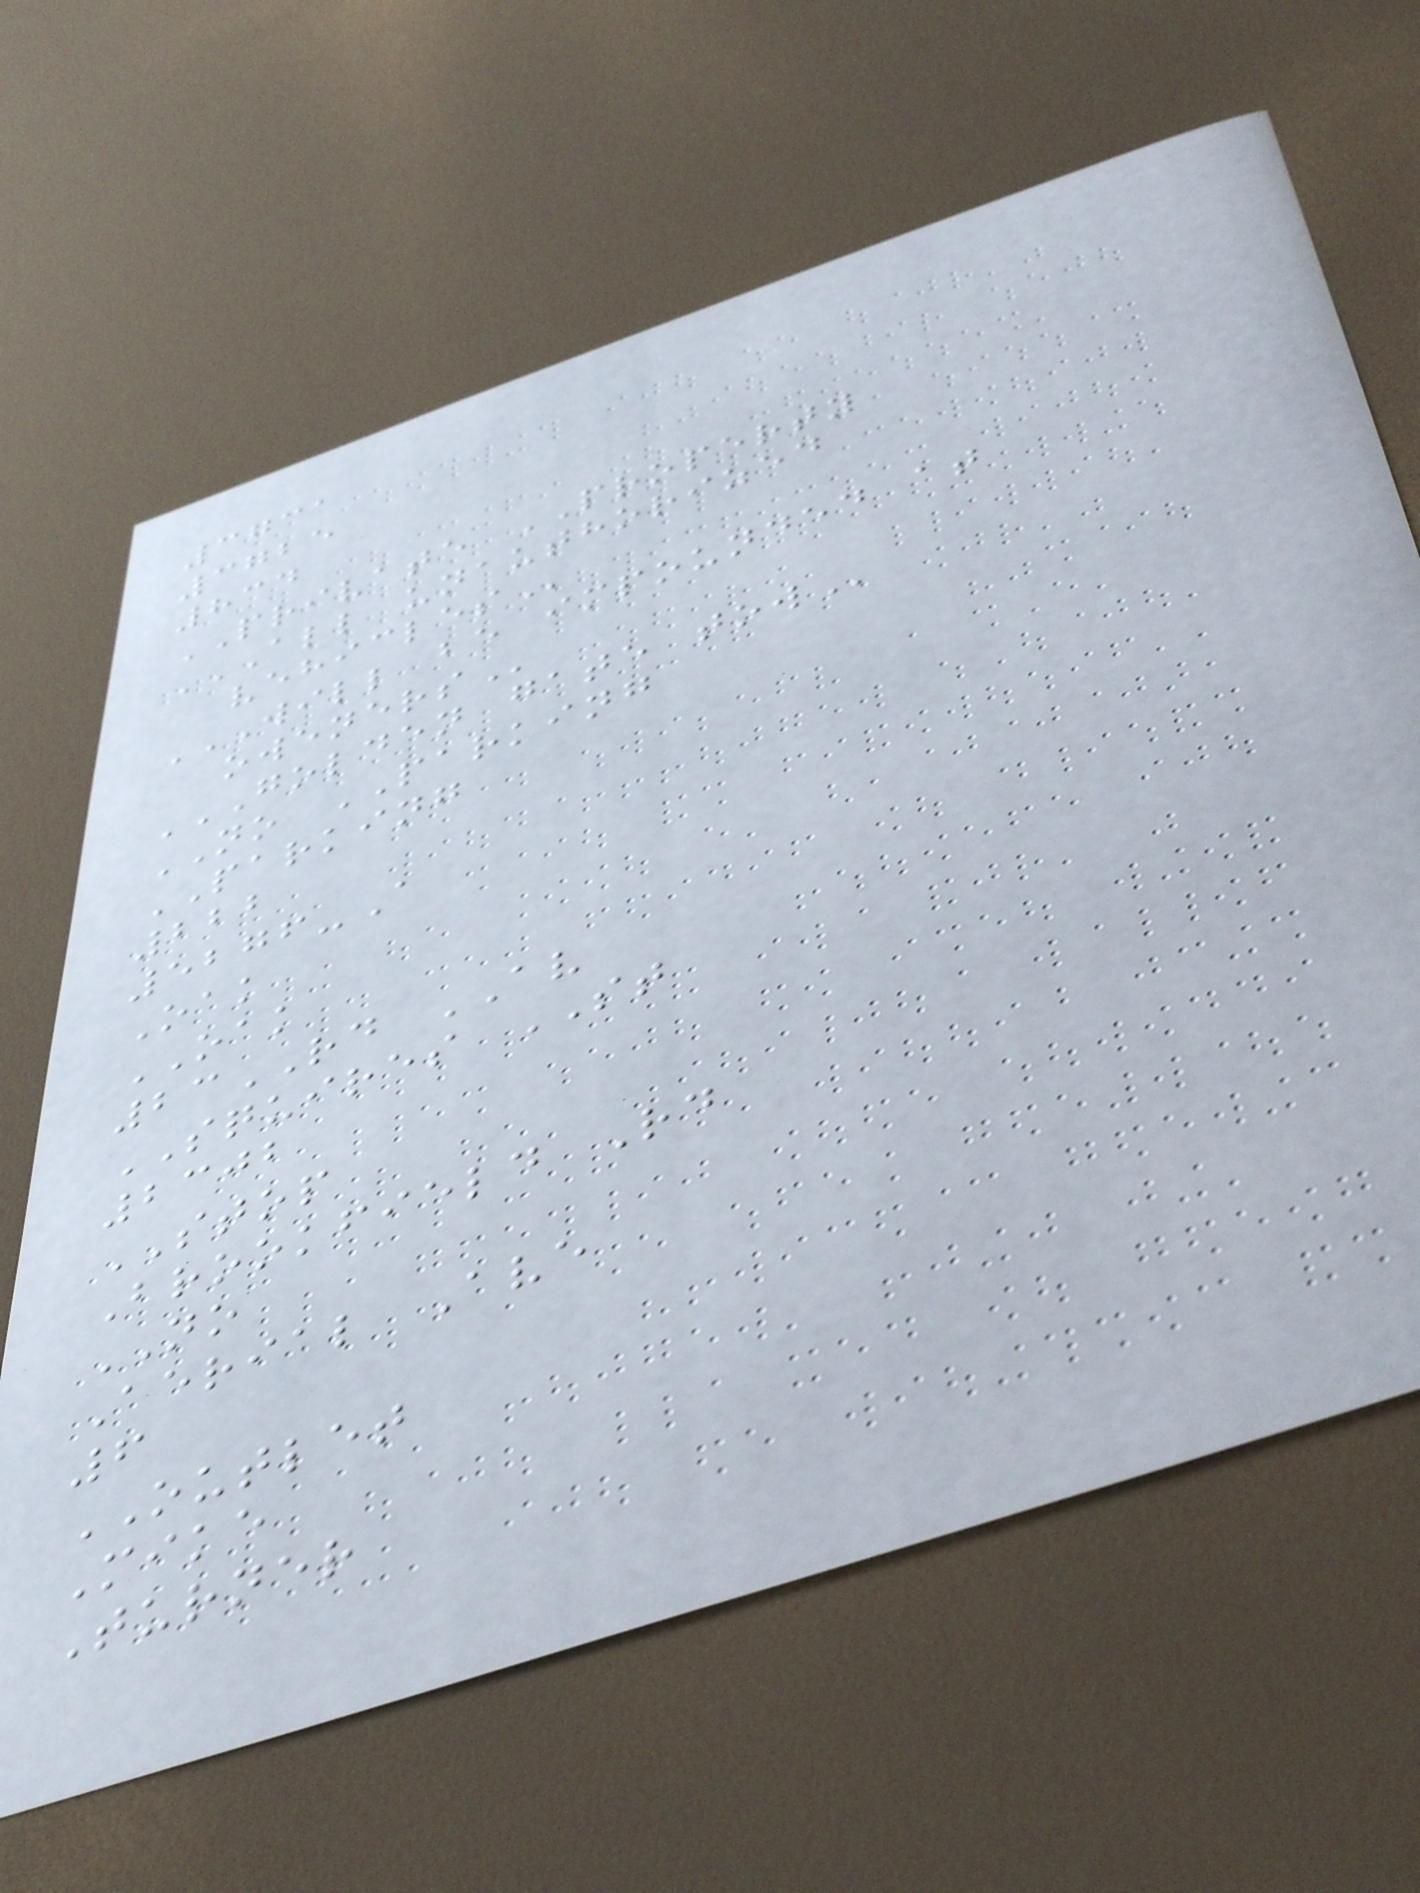3731
3725
834
PRIVATE PROPERTY
ALL UNAUTHORIZED
VEHICLES
WILL BE IMPOUNDED AT
OWENERS
GOLDEN GATE TOW
NO PARKING
PARKING
222
5276-A
Oak
OAK
23RD AV
SQUIRES ST
2302
STOP
Brookfield Rd
NO
Aerial Ave
6
OUTLET
Mike
Turner
